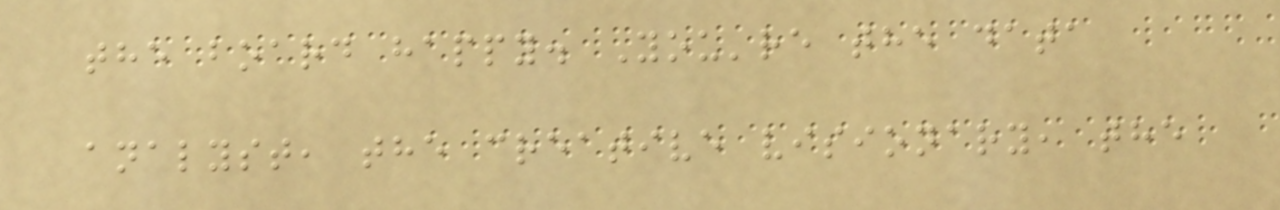the board happy. You're the data
analyst, the creative visionary, the
